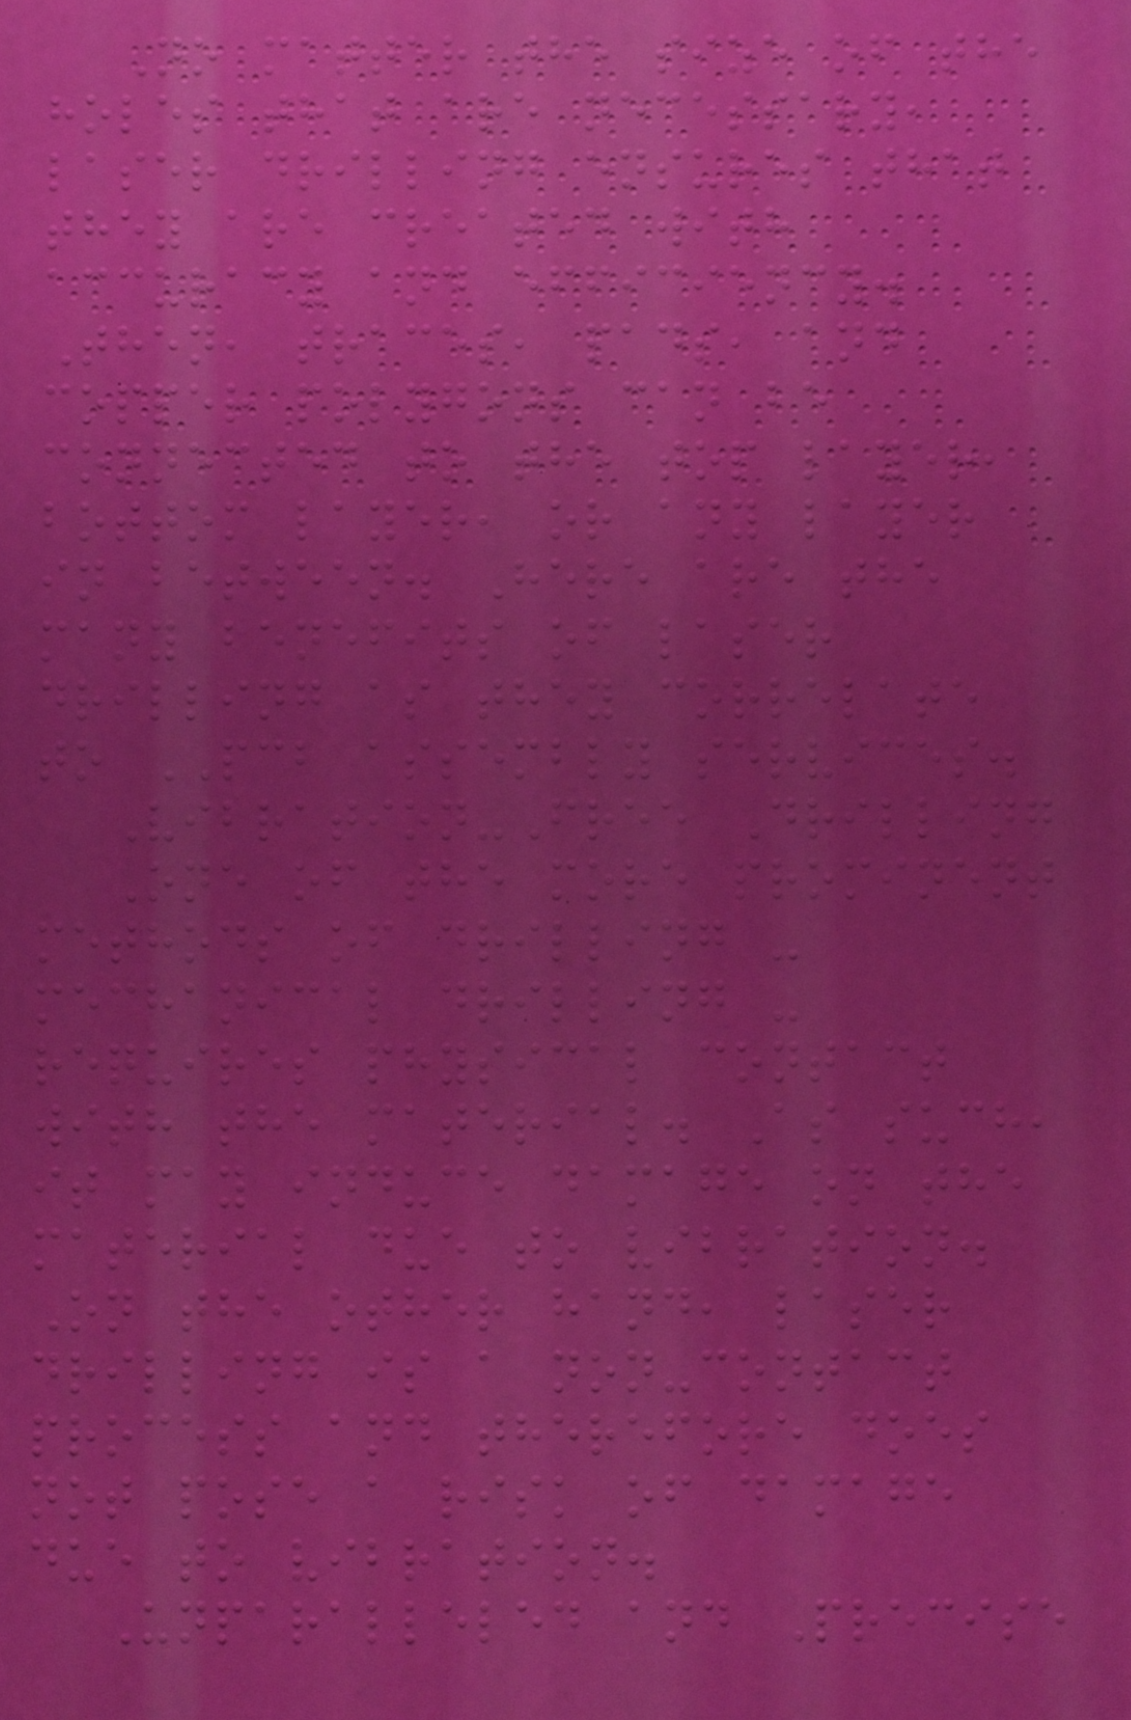No matter the size of the
holes that are necessary,
laser drilling ensures that
they are created with
accuracy and efficiency.
Then, traces, pads, and
copper polygons can be
connected to the top layer,
bottom layer, or any layer
in between. Here are the
many benefits of laser
drilling as they correlate
to PCB assembly services.
Vibration-Free Drilling
One of the more prominent
methods of drilling -
mechanical drilling -
requires physical contact
with the material. As such,
it may induce damage on the
material due to vibration.
On the other hand, laser
drilling is a non-contact
process and therefore does
not pose a risk of damage
due to vibration.
Unparalleled and Precise
